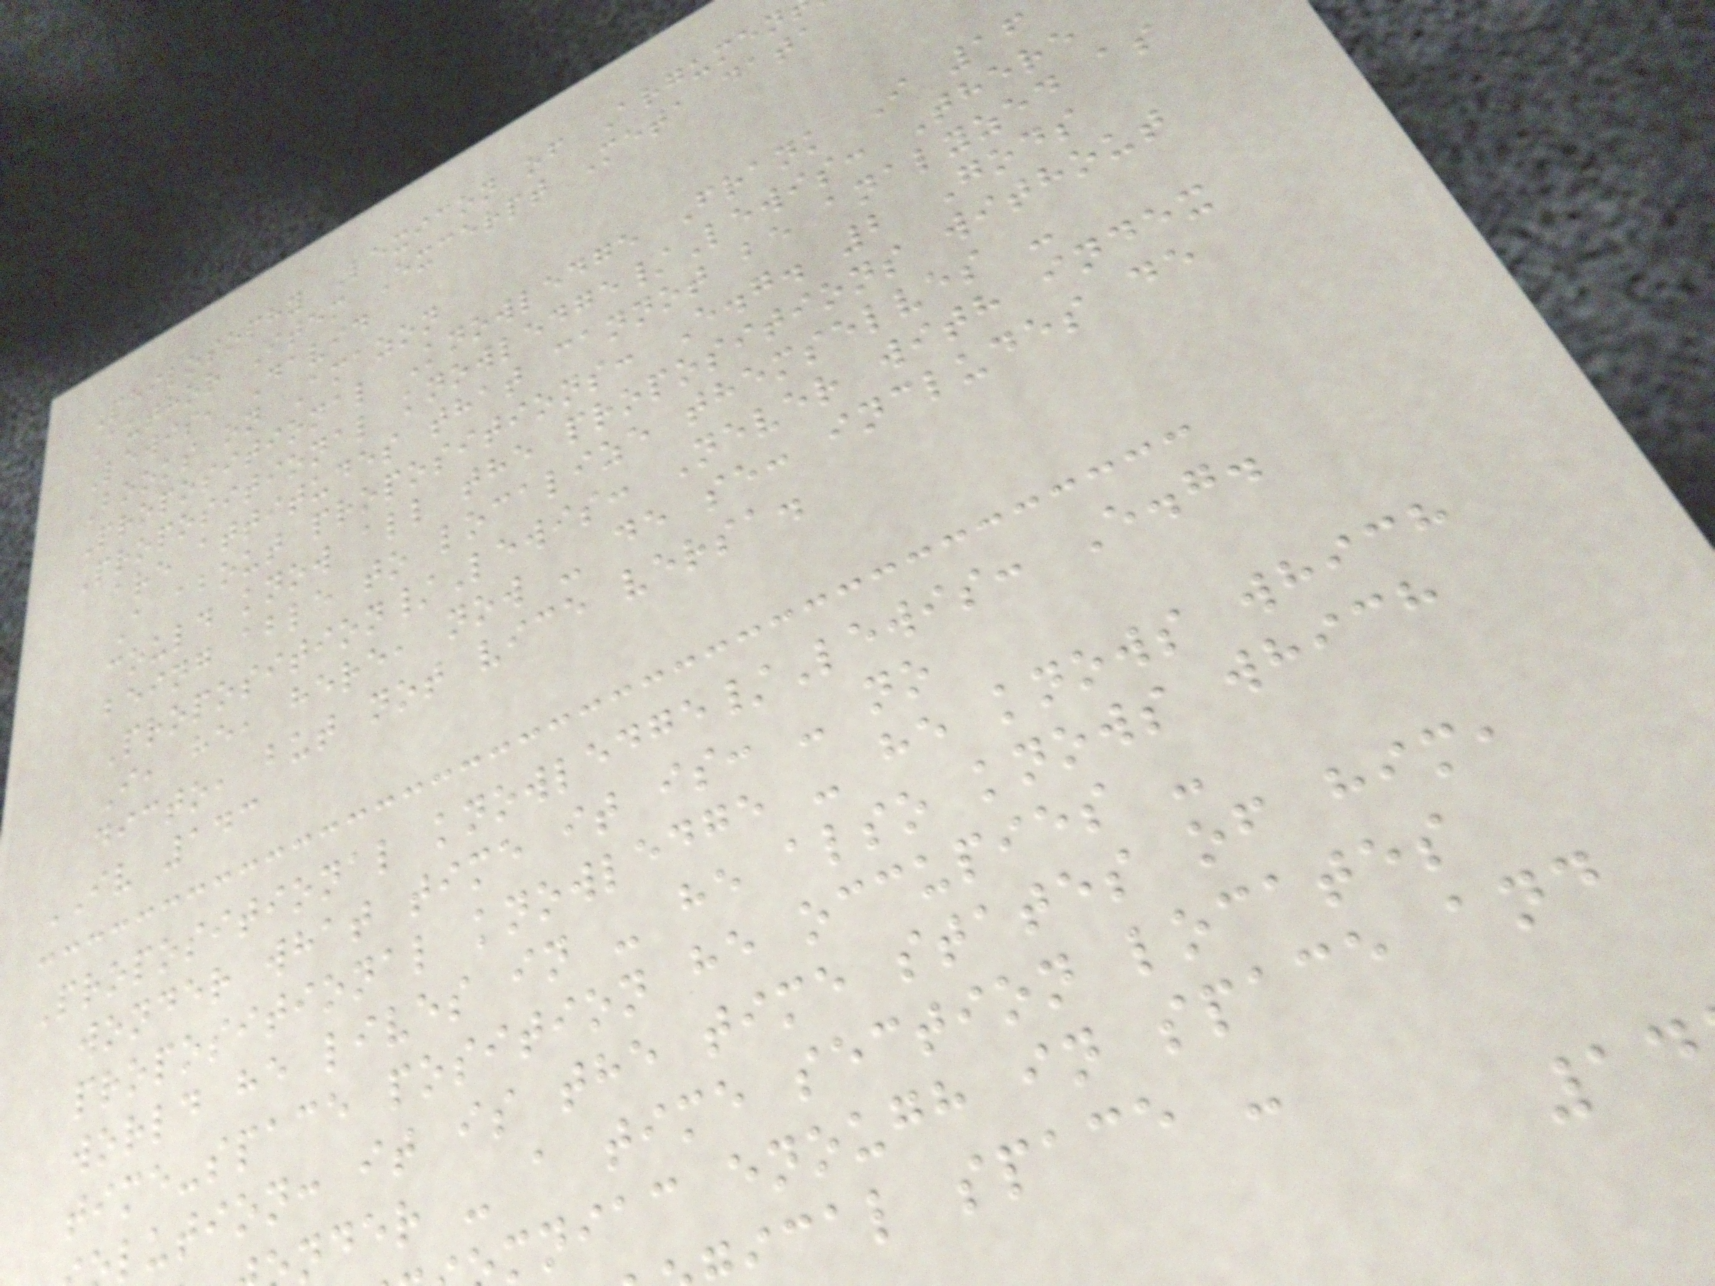Philosophy Lexicon of Argumen
Author Item Excerpt Meta data
Lewis, David
Books on Amazon
Propositional Knowledge Frank I 16
Propositional knowledge/Lewis: There
are attitudes that cannot be analyzed as
A about propositions: E.g. 2 Gods
could know all the propositions without
being able to localize themselves -
Proposition/Lewis: Never with index
I, he, here, now - de se: includes de
dicto, but not vice versa.
IV 143
Propositional knowledge/Lewis: E.g.
wonder what time it is: - no
propositional knowledge - he knows which
world he lives in - he also knows which
time-space position he occupies -
lution: it is the time states of him,
nder - a time section locates
mniac enough in space and
ical space -
